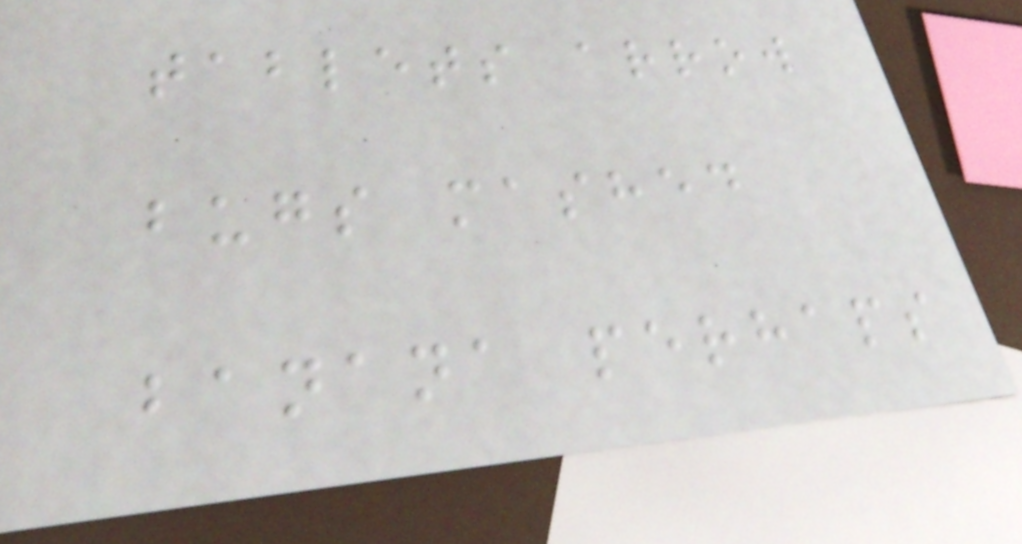tablets arrow
bugs mashed
banana perhaps
